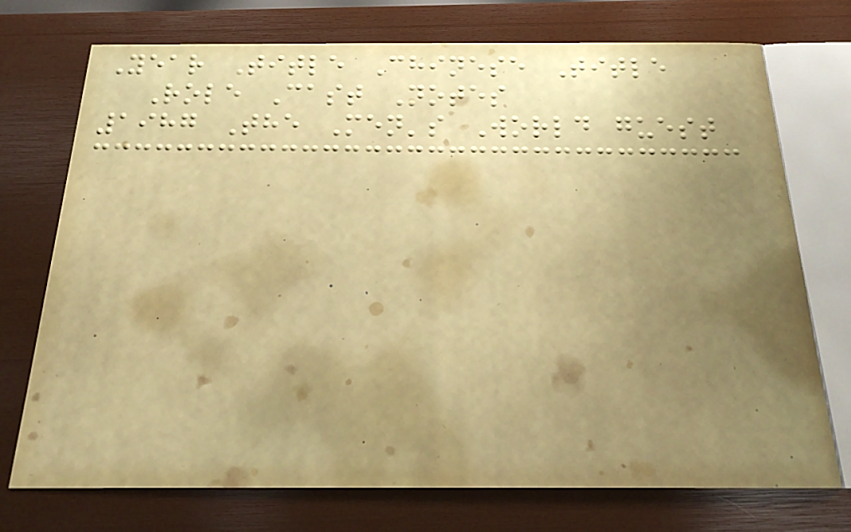Year Title Chinese Title
Role Cast Notes
1987 The Men's World guest
